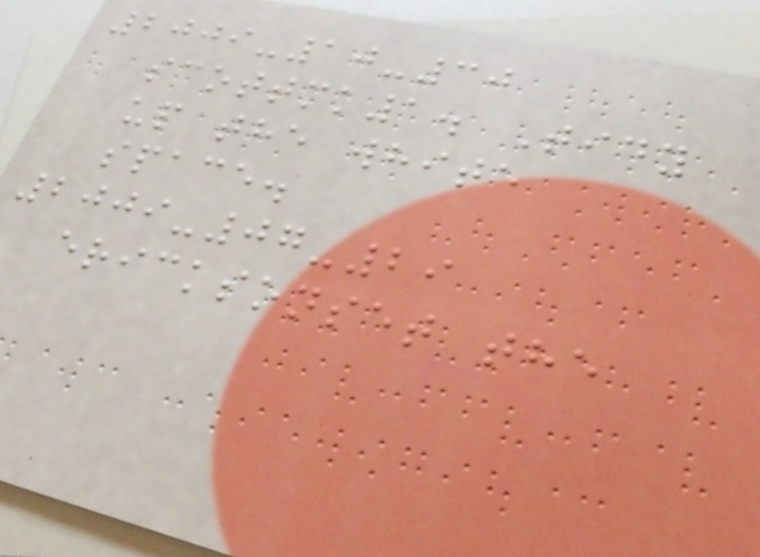2009-10-30
scottmk1. Tidy
up the white
space.
2009-07-29
ericksonset the
